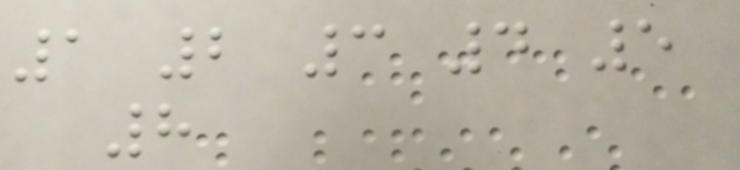1 2 3 4 5
8
